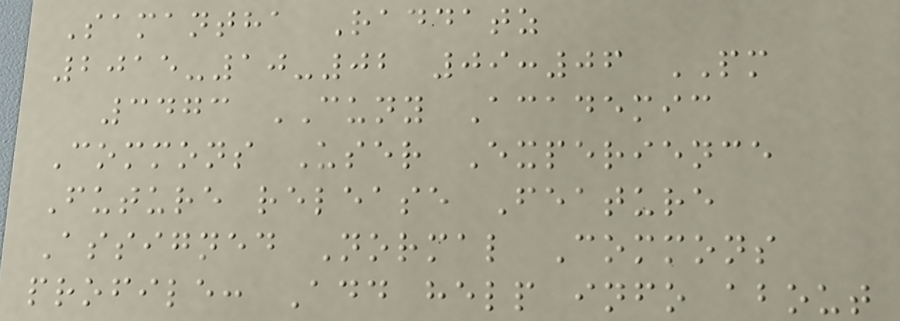Samantha Raddatz
2015-10-02 09:06 PM
3473 CUNY Academic
Commons User Experience
Future release Feature
Assigned Normal Commons
profile: Add help info about
